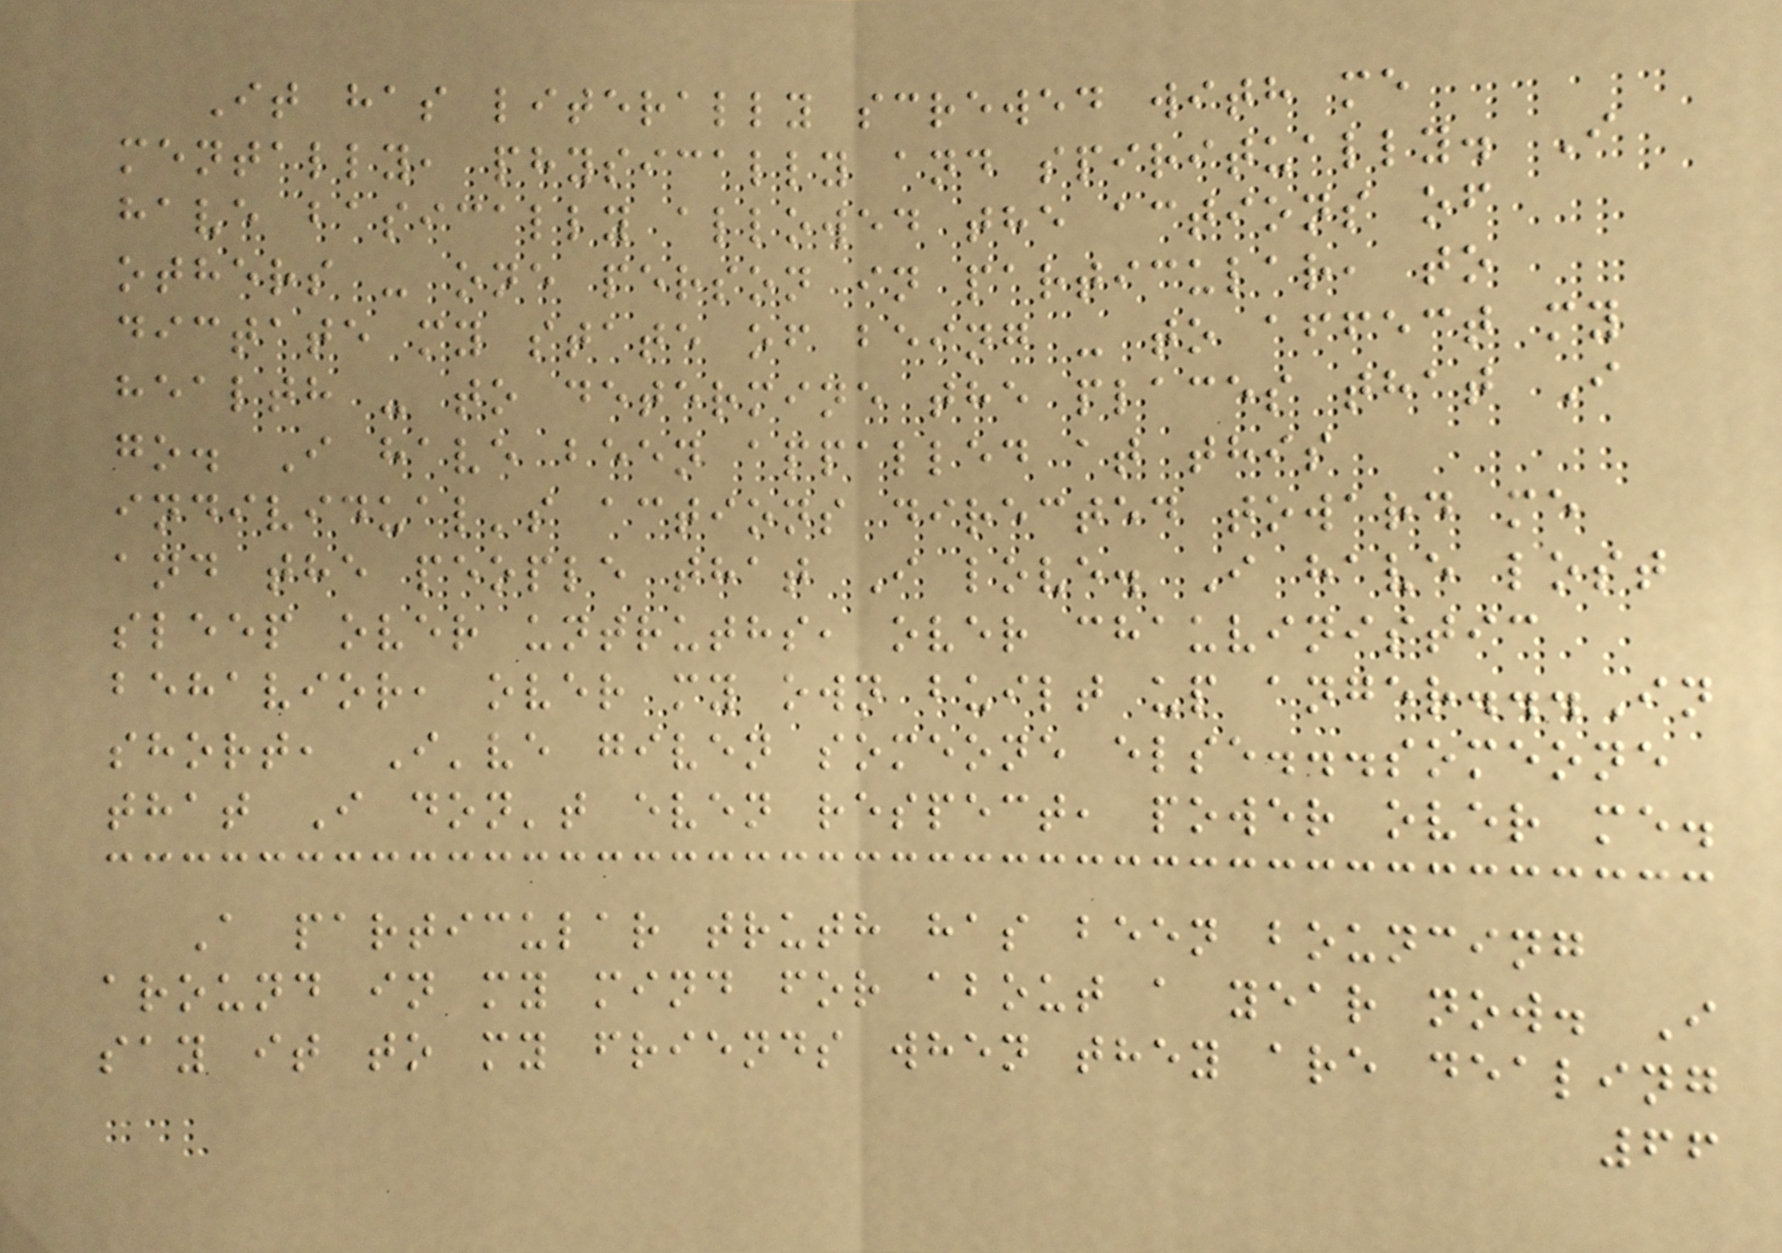It has literally screwed with me
mentally, physically and spiritually. I
have basically allowed the actions of
others - one person in particular, to
dictate my state of being - to affect my
health - to determine the places that I
go. I have been appalled at this
individual's actions directed toward me
and the people that I love. I have lost
sleep over untruths, over chauvinistic
behavior, over my own built up anger...In
short, I've given someone else...someone
that I don't even respect, power over me.
A particular truth has been bouncing
around in my mind for about a year now. I
say it to my friends when they are dealing
66
